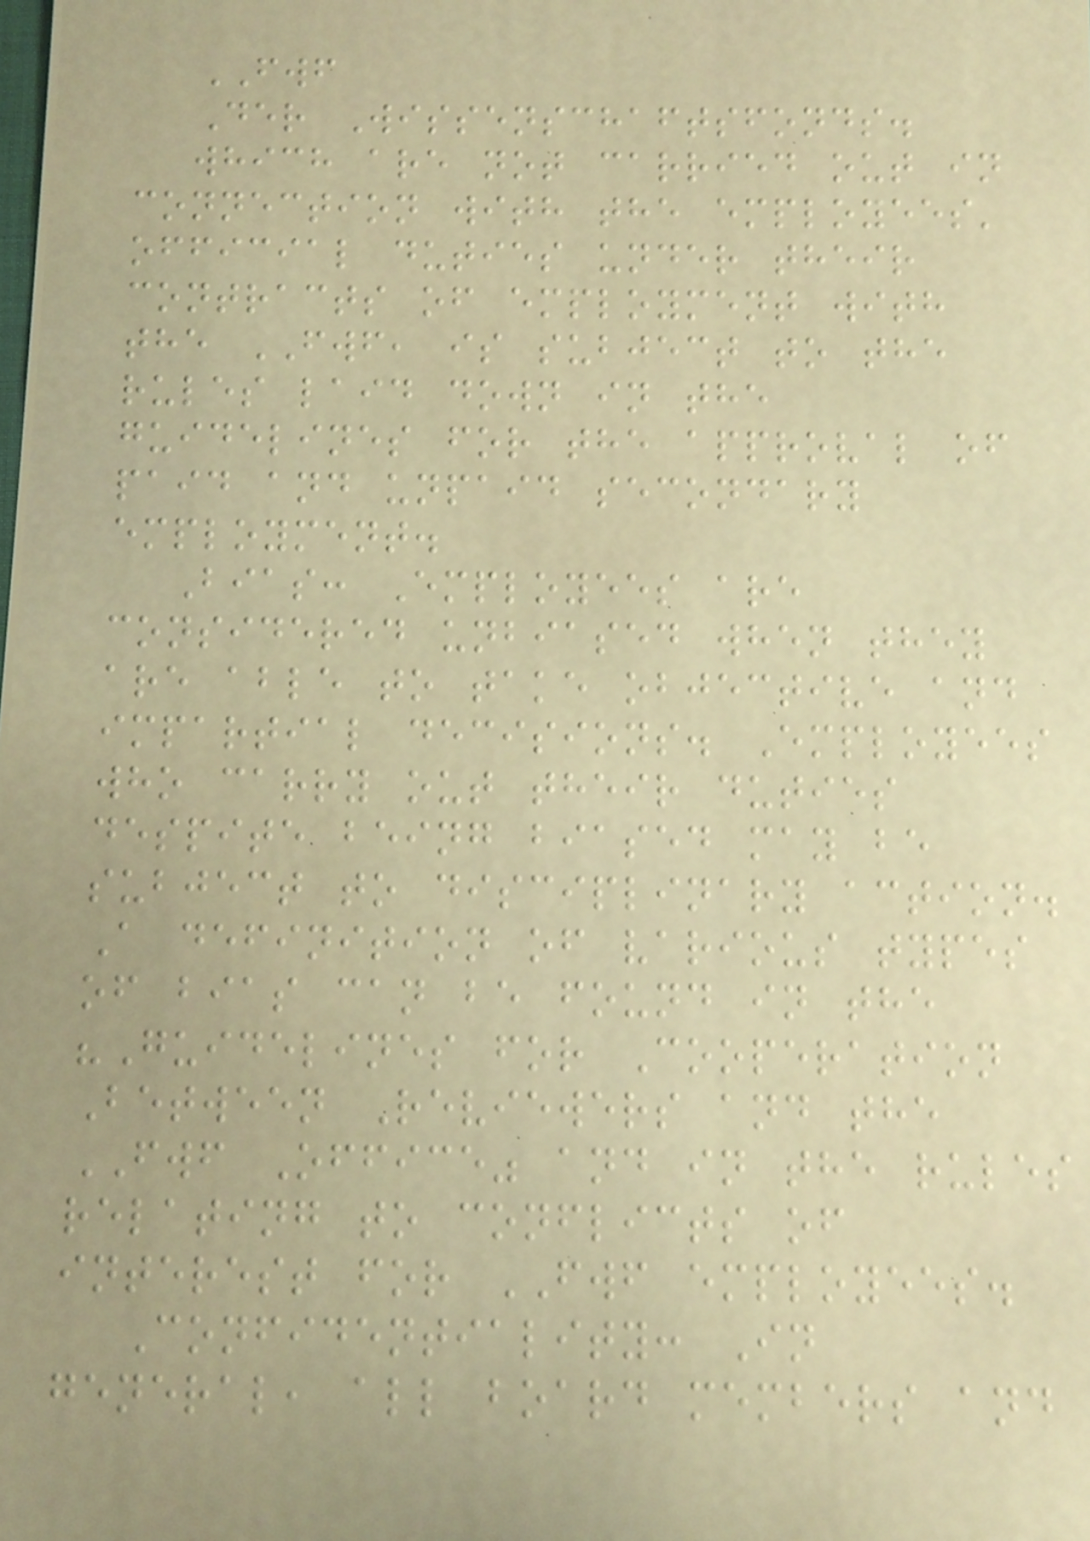FWF
Der Wissenschaftsfonds.
which are not carried out in
connection with the employees'
official duties under their
contracts of employment with
the FWF, is subject to the
rules laid down in the
guidelines for the approval of
paid and unpaid secondary
employment.
Bias: Employees are
considered unbiased when they
are able to take objective and
impartial decisions. Employees
who carry out their duties
despite being biased may be
subject to disciplinary action.
A definition of various types
of bias can be found in the
"Guidelines for Cooperation
Between Reviewers and the
FWF Office" and in the rules
relating to conflicts of
interest for FWF employees.
Confidentiality: In
general, all board members and
